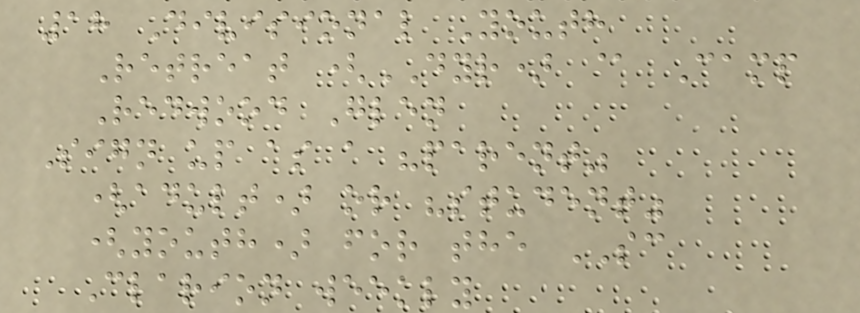18 Divisional Youth
Retreat (DYR) @ Camp
Redwood Glen
Sign up as a "parent"
(adult) or "student"
(youth) for the SC
Clarion weekly
